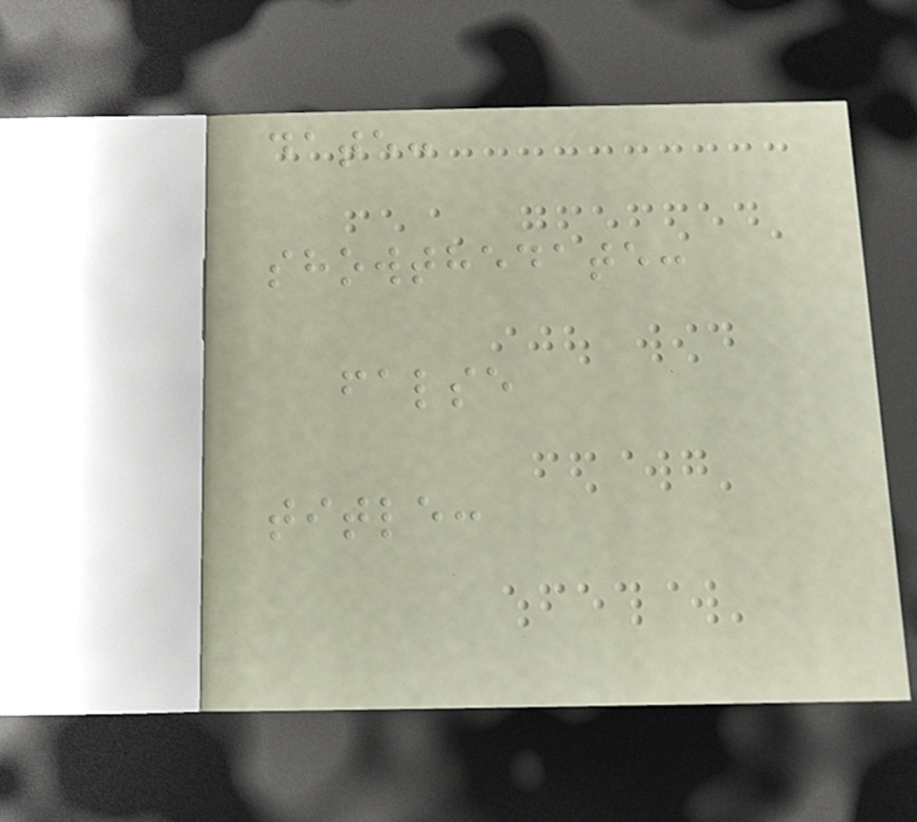date:
showthedate:
false
title:
